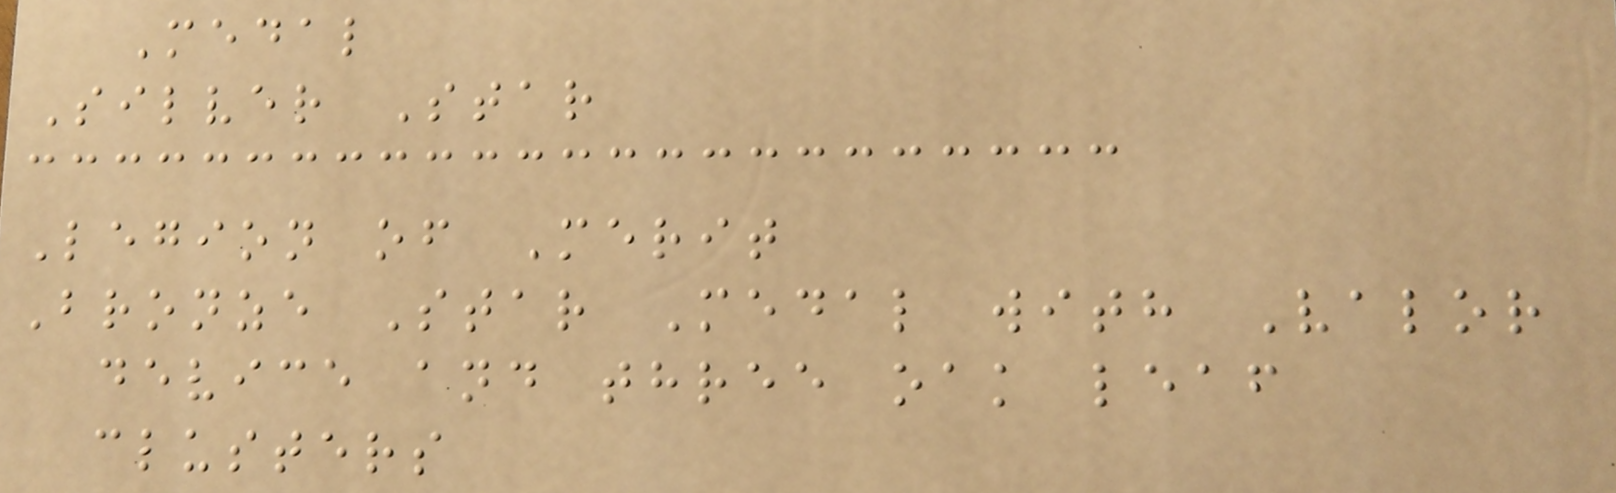Medal
Silver Star
Legion of Merit
Bronze Star Medal with Valor
device and three oak leaf
clusters
